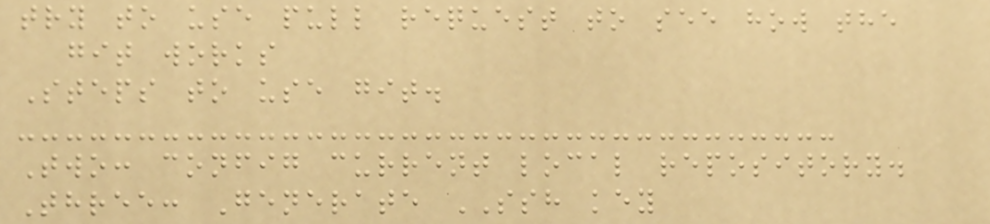try to use pull request to see how the
git works
Steps to use git.
Two: config current local repository.
Three: Generate SSH key
